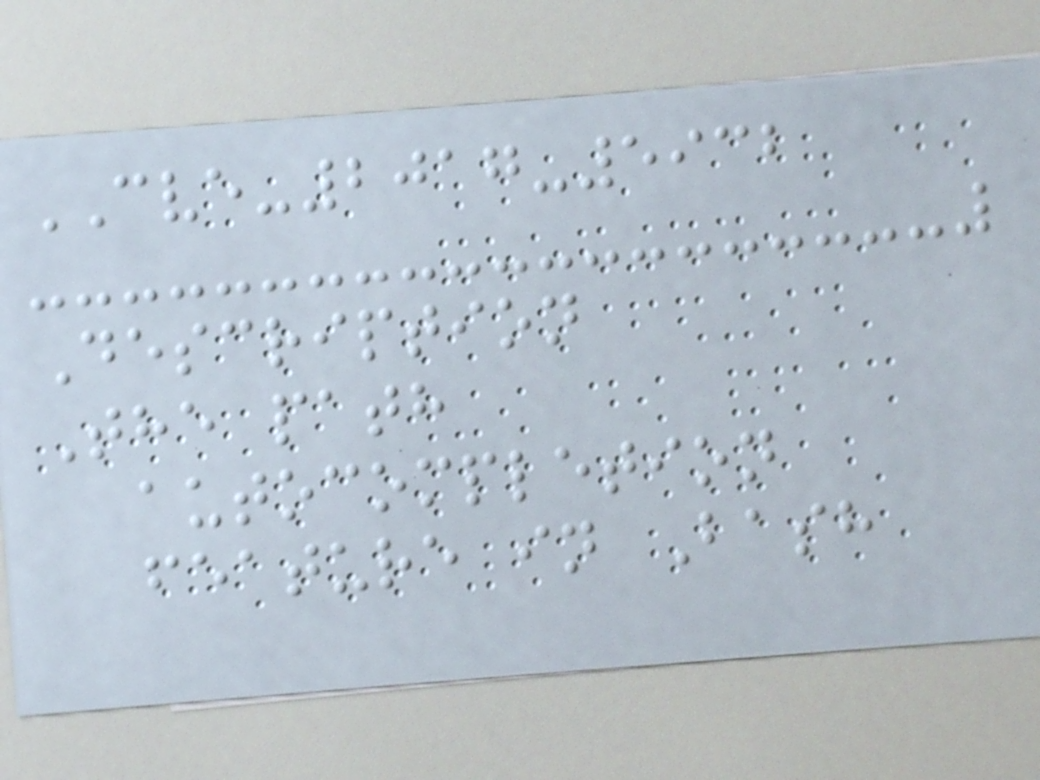CVE-2017-5932
Description
The path
autocompletion
feature in Bash
